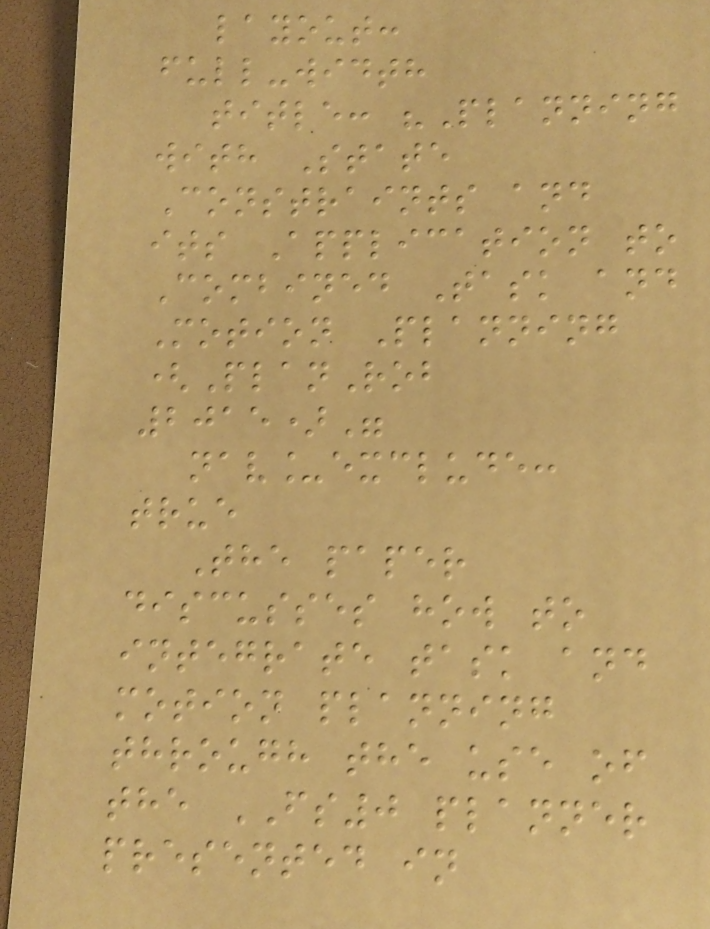layout:
full-width
title: "Planning
with State
Constraints and
its Application to
Combined Task and
Motion Planning
(PlanRob
2015)"
nav_exclude:
true
The paper
discusses how to
integrate task and
motion planning
through the use of
the FS0 planner
presented in
